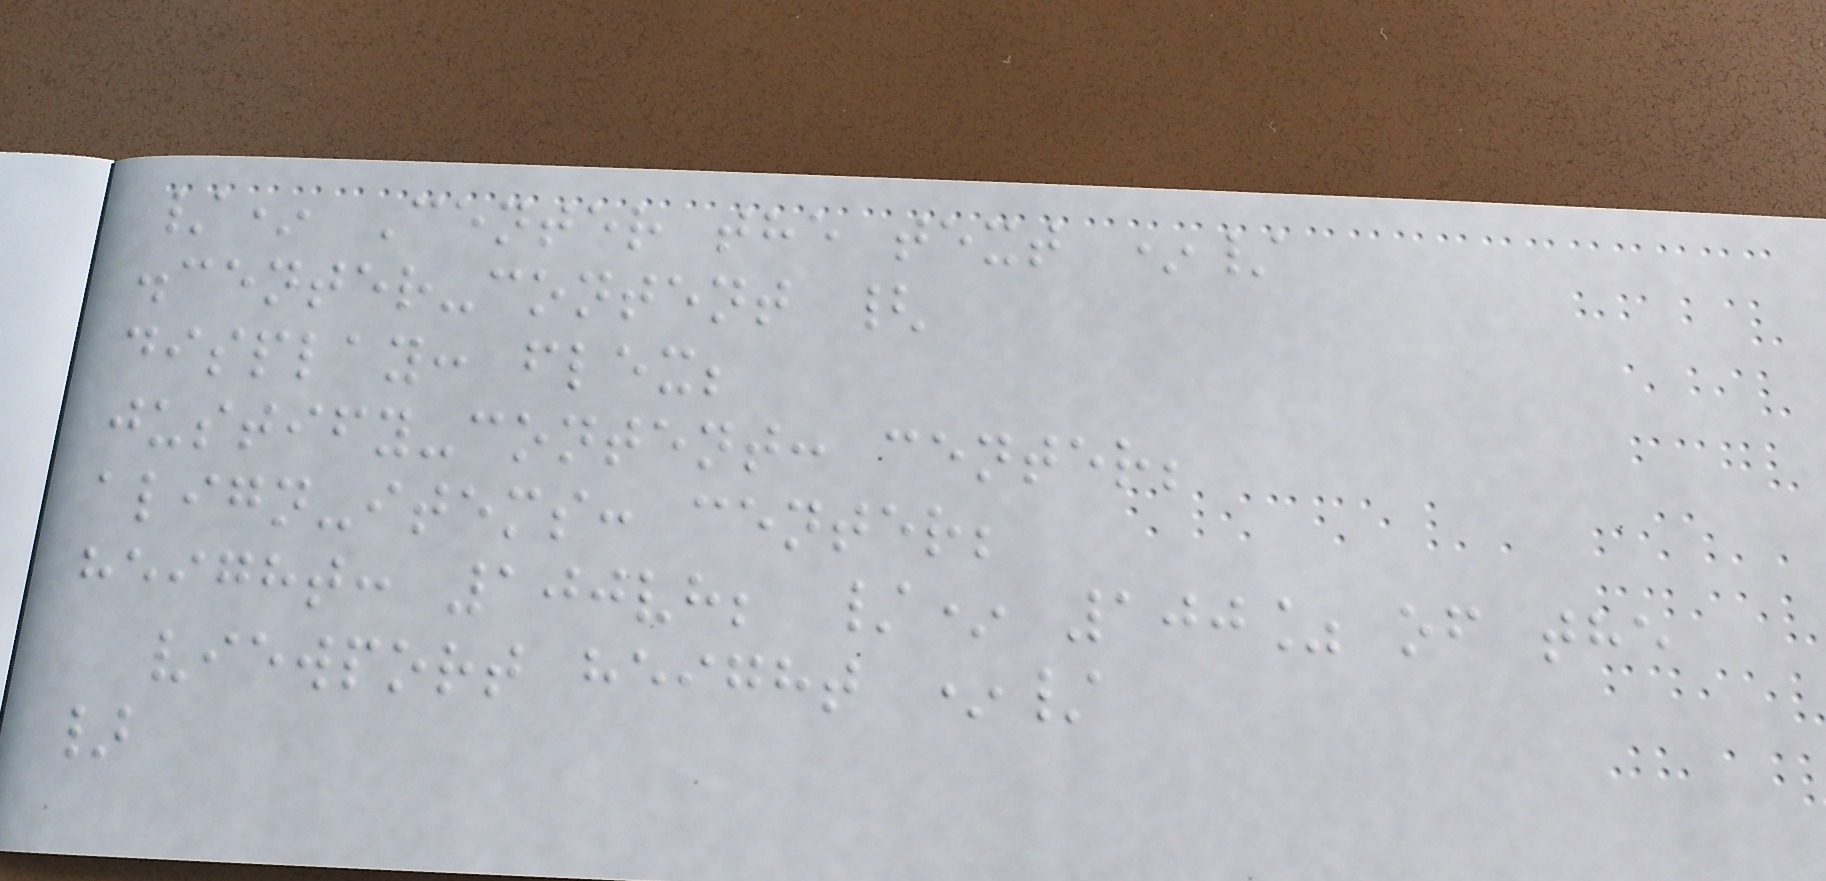/* Center the text */
.center-content {
display: flex;
justify-content: center;
align-items: center;
height: 100vh; /* 100% of the
viewport height */
}
